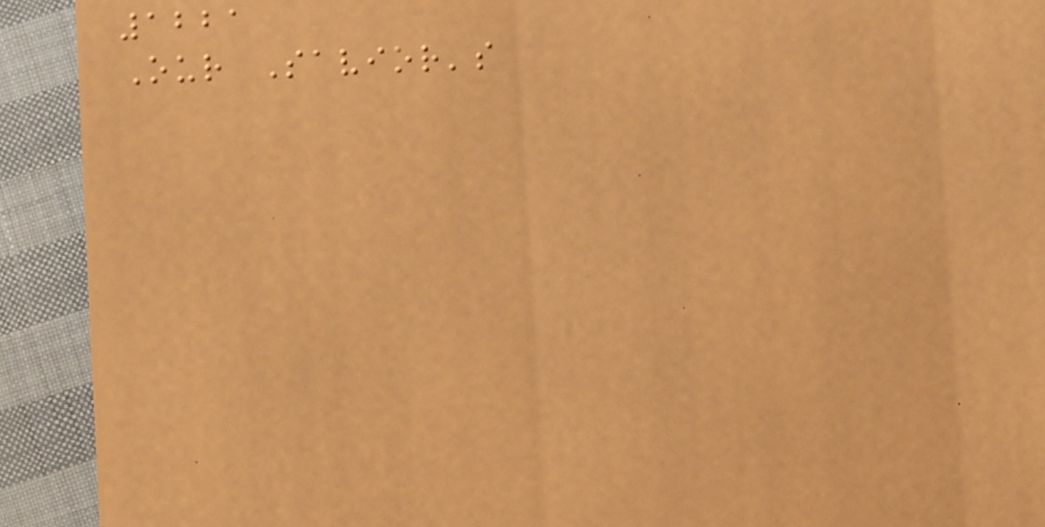1221
Our Savior's
